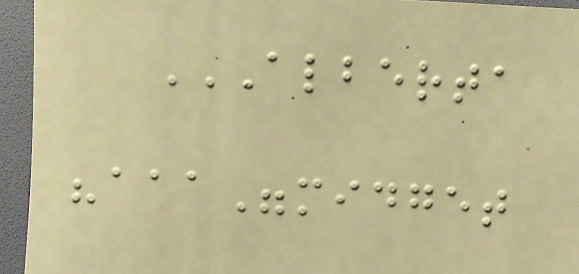ALBERTA
"AAA"MIDGET
